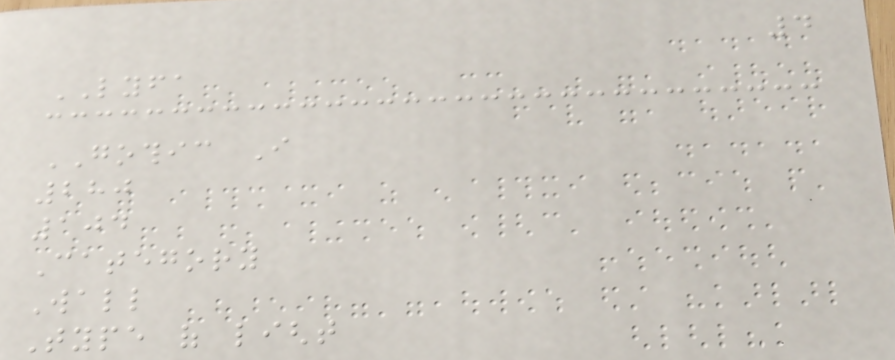4
LYFA
GOTHIC I
280
104
Category
Wall
Type of light
